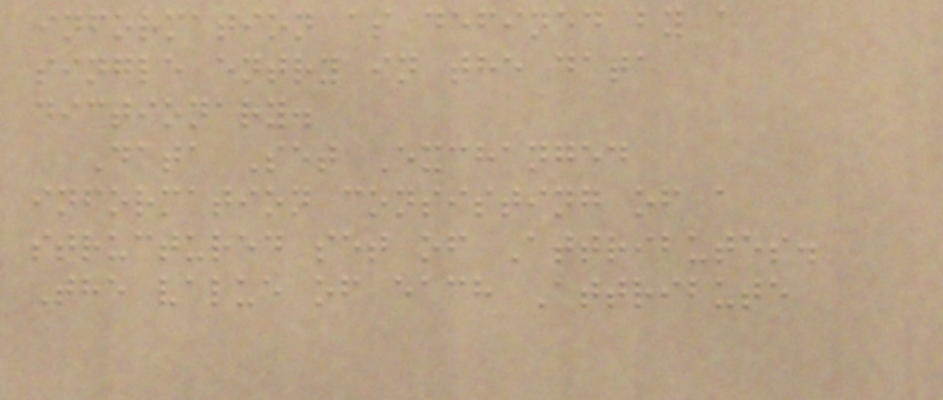information as defined by a
single entry in the data
dictionary.
Data Set Exchanged
information consisting of a
structured set of Attributes.
The value of each Attribute
